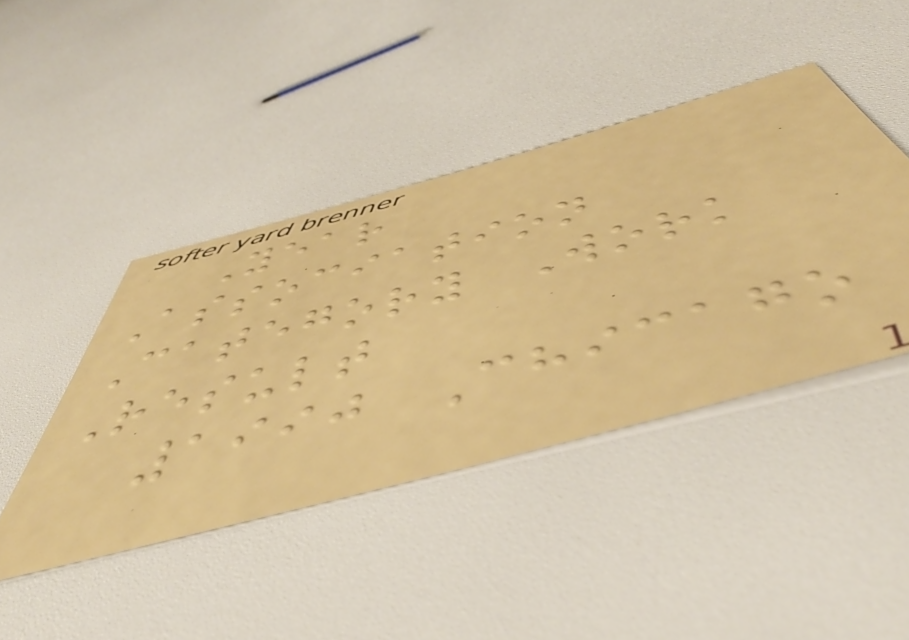Year
Association
Category Work
Result
1990 Chicago
